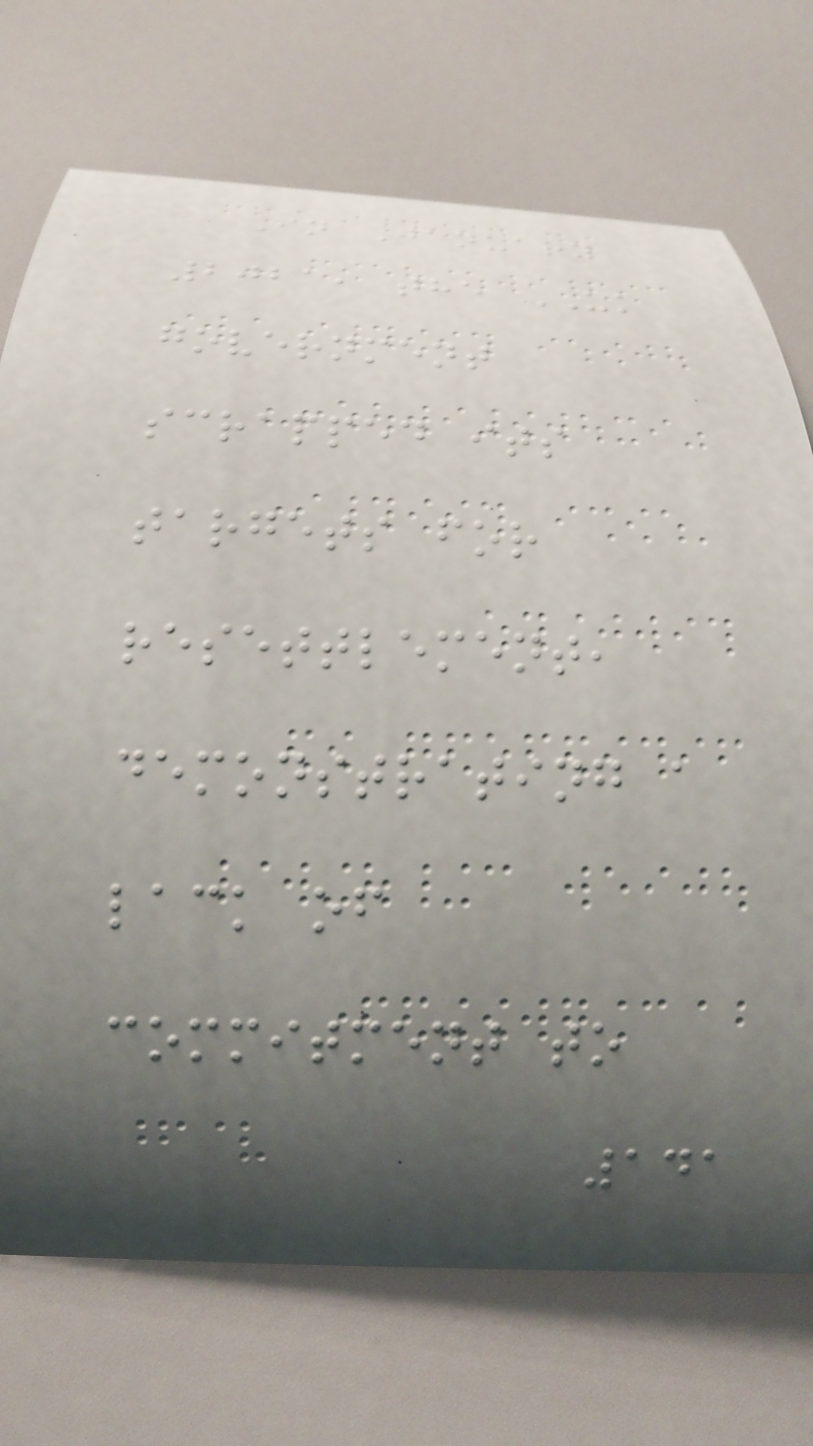In January
2021, the UK
government
scrapped its
targets for
resettlement,
demonstrating a
lack of
commitment to
141
